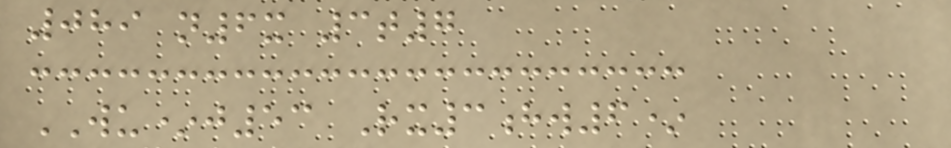089 n6x 3t7
WU*j53 Rx3hw6*
